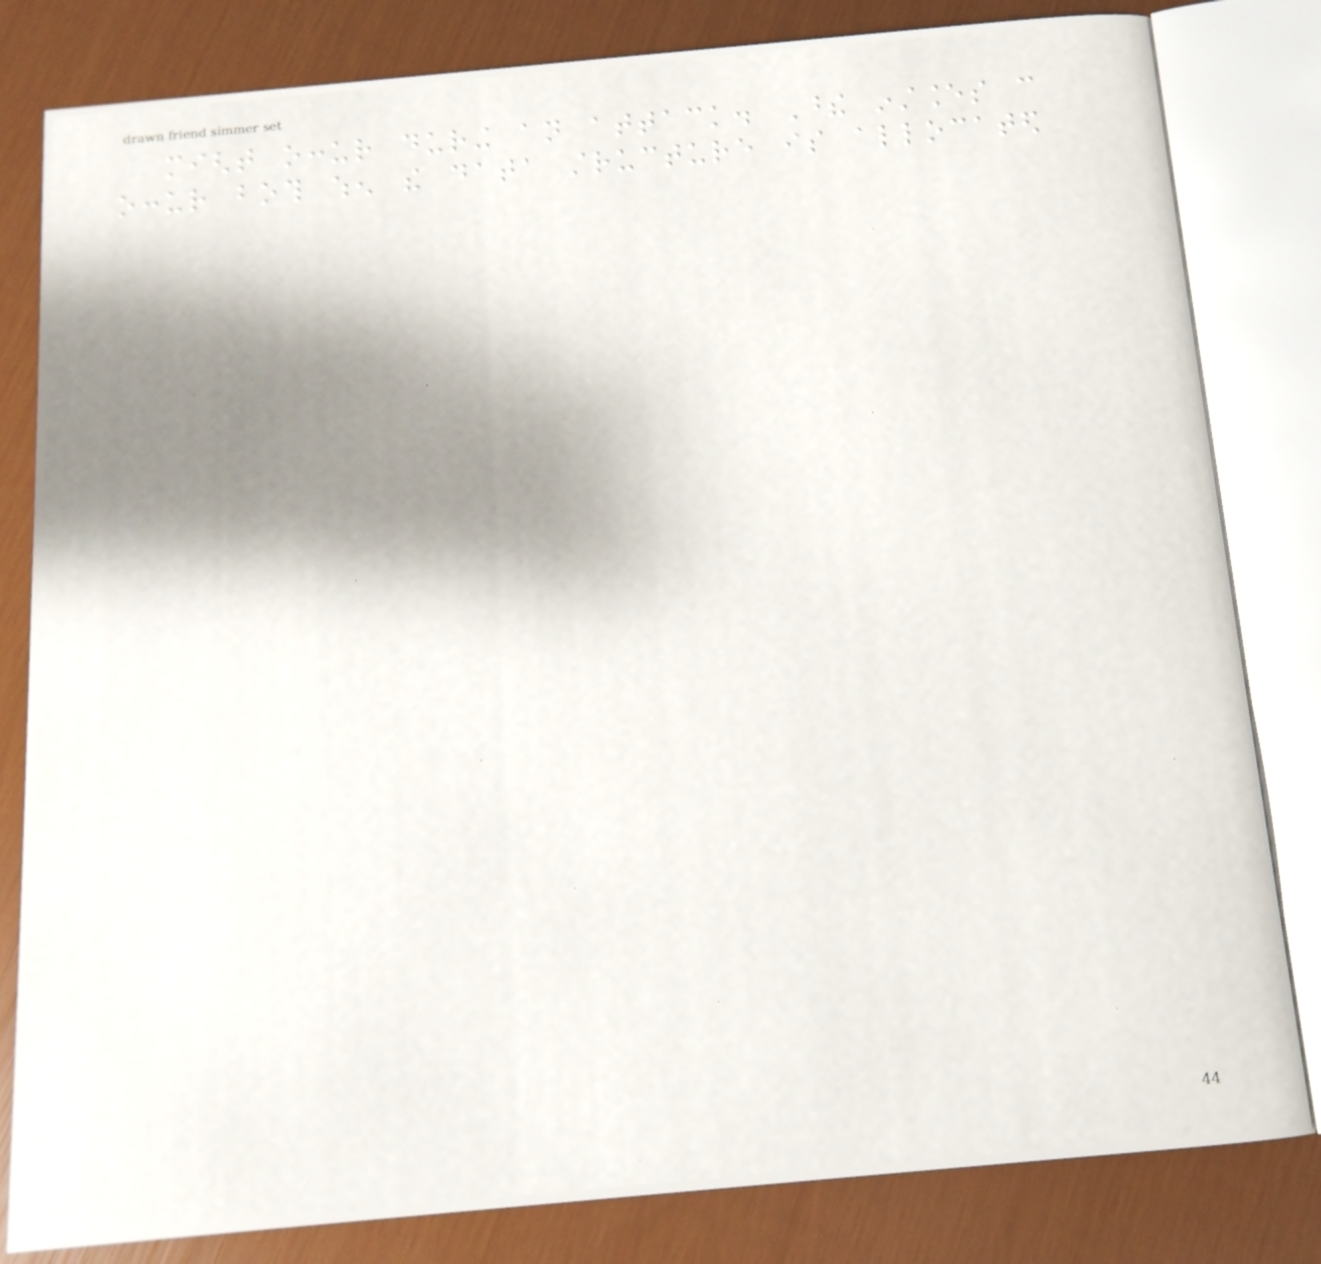might occur during an attack. These instances can
occur both when the data structure is allocated
